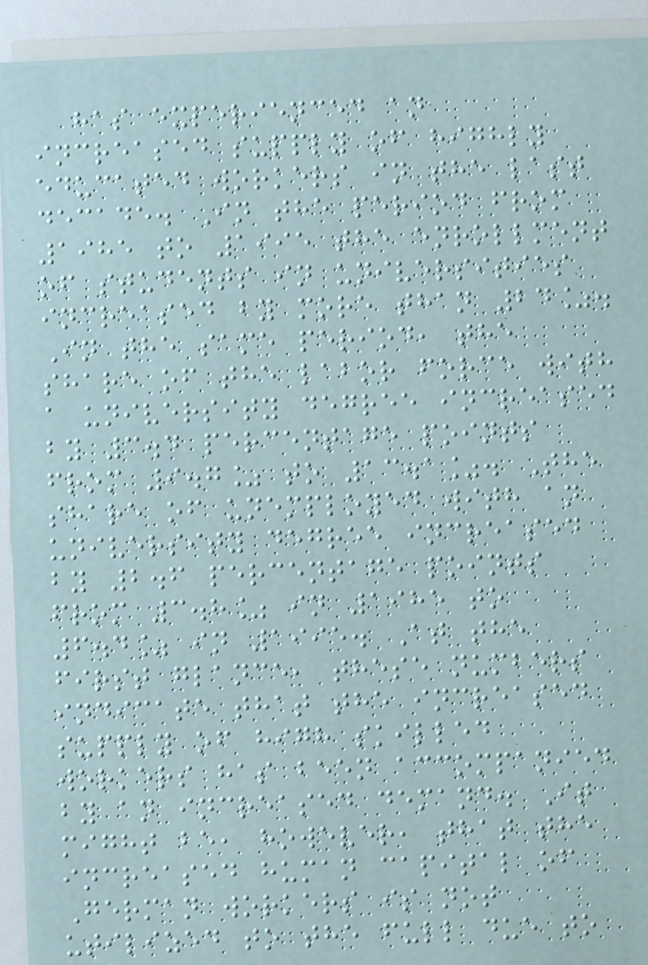has experienced an
increased supply of highly
educated workers in the last
decade. In the period from
1985 to 1995 the enrollment
of students in universities
increased by more than 24%.
In the same period, the
share of the labor force with
a university degree increased
by 3.4 percentage points
from 9.7% to 13.1%. The
share of unemployed with an
university degree increased
by 2.6 percentage points
from 3.8% in 1985 to
6.4% in 1995. At the
first glance, these numbers
indicate that the increased
supply of high skilled
workers has been accompanied
by an increased demand. It
might be, however, that the
increased human capital of
German workers is not
utilized to the full due to
